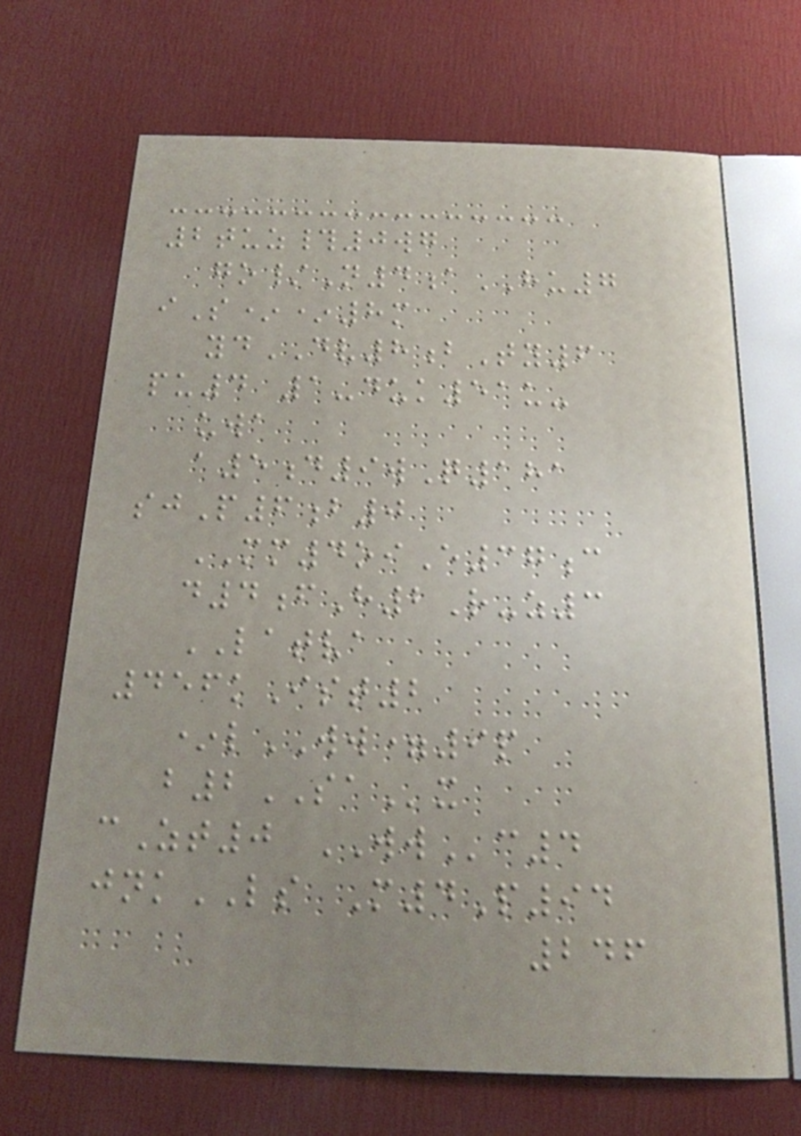2tuz#0wg
go/N4aHU7
iS**8m
ydDV8bTy6
pu4 1-duk51u-
uwa
a5d9wQ181
sjP6b0
MM4oiE37c
d4fH2R-z3
LATVA
456kIst2
*lWW=9p
b2SAx
cZt0 WWc4
jnkLS M4P94
246
